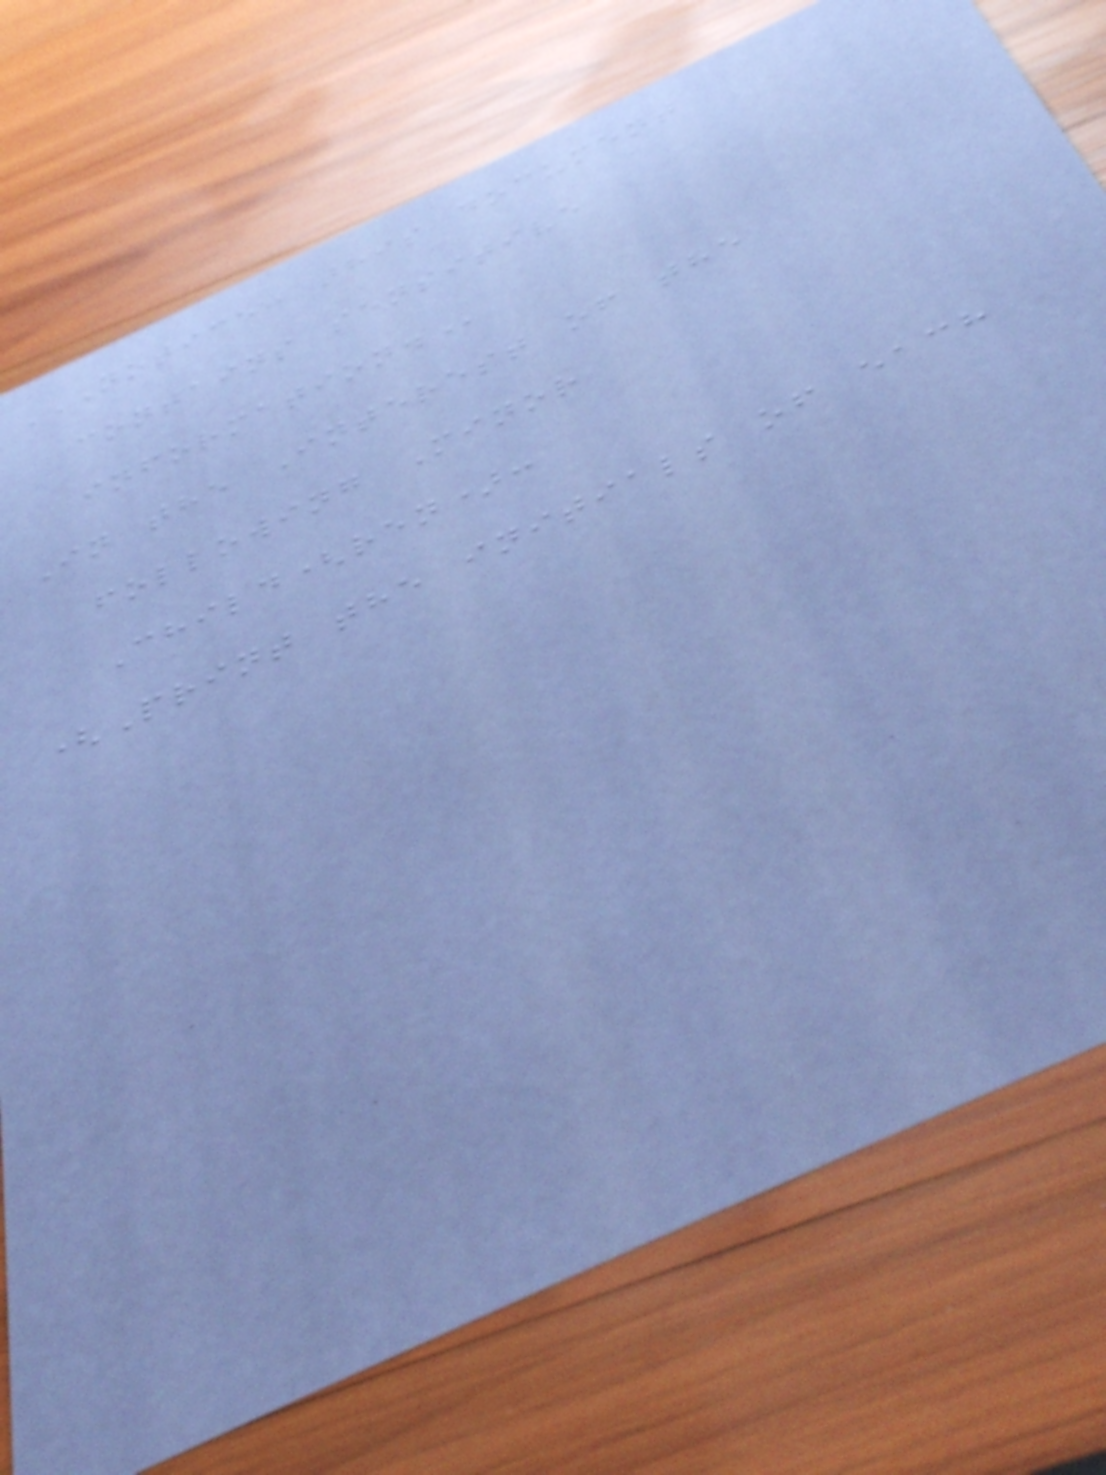NOTICE: THIS DOCUMENT
CONTAINS SENSITIVE
INFORMATION.
In the Interest of the
following Minor
Child(ren):
(Print the initials of each
